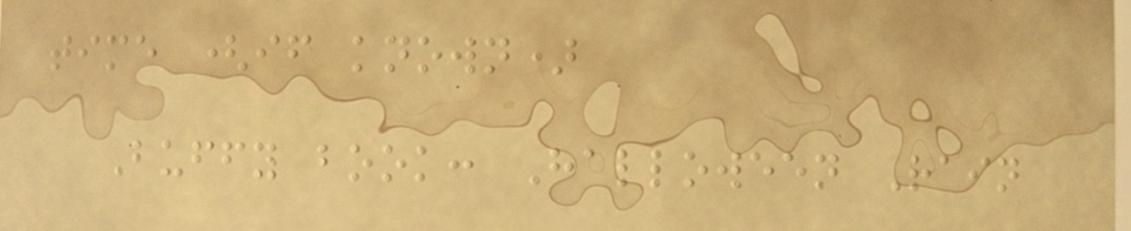time (if known)
Buffy book: Halloween Rain
